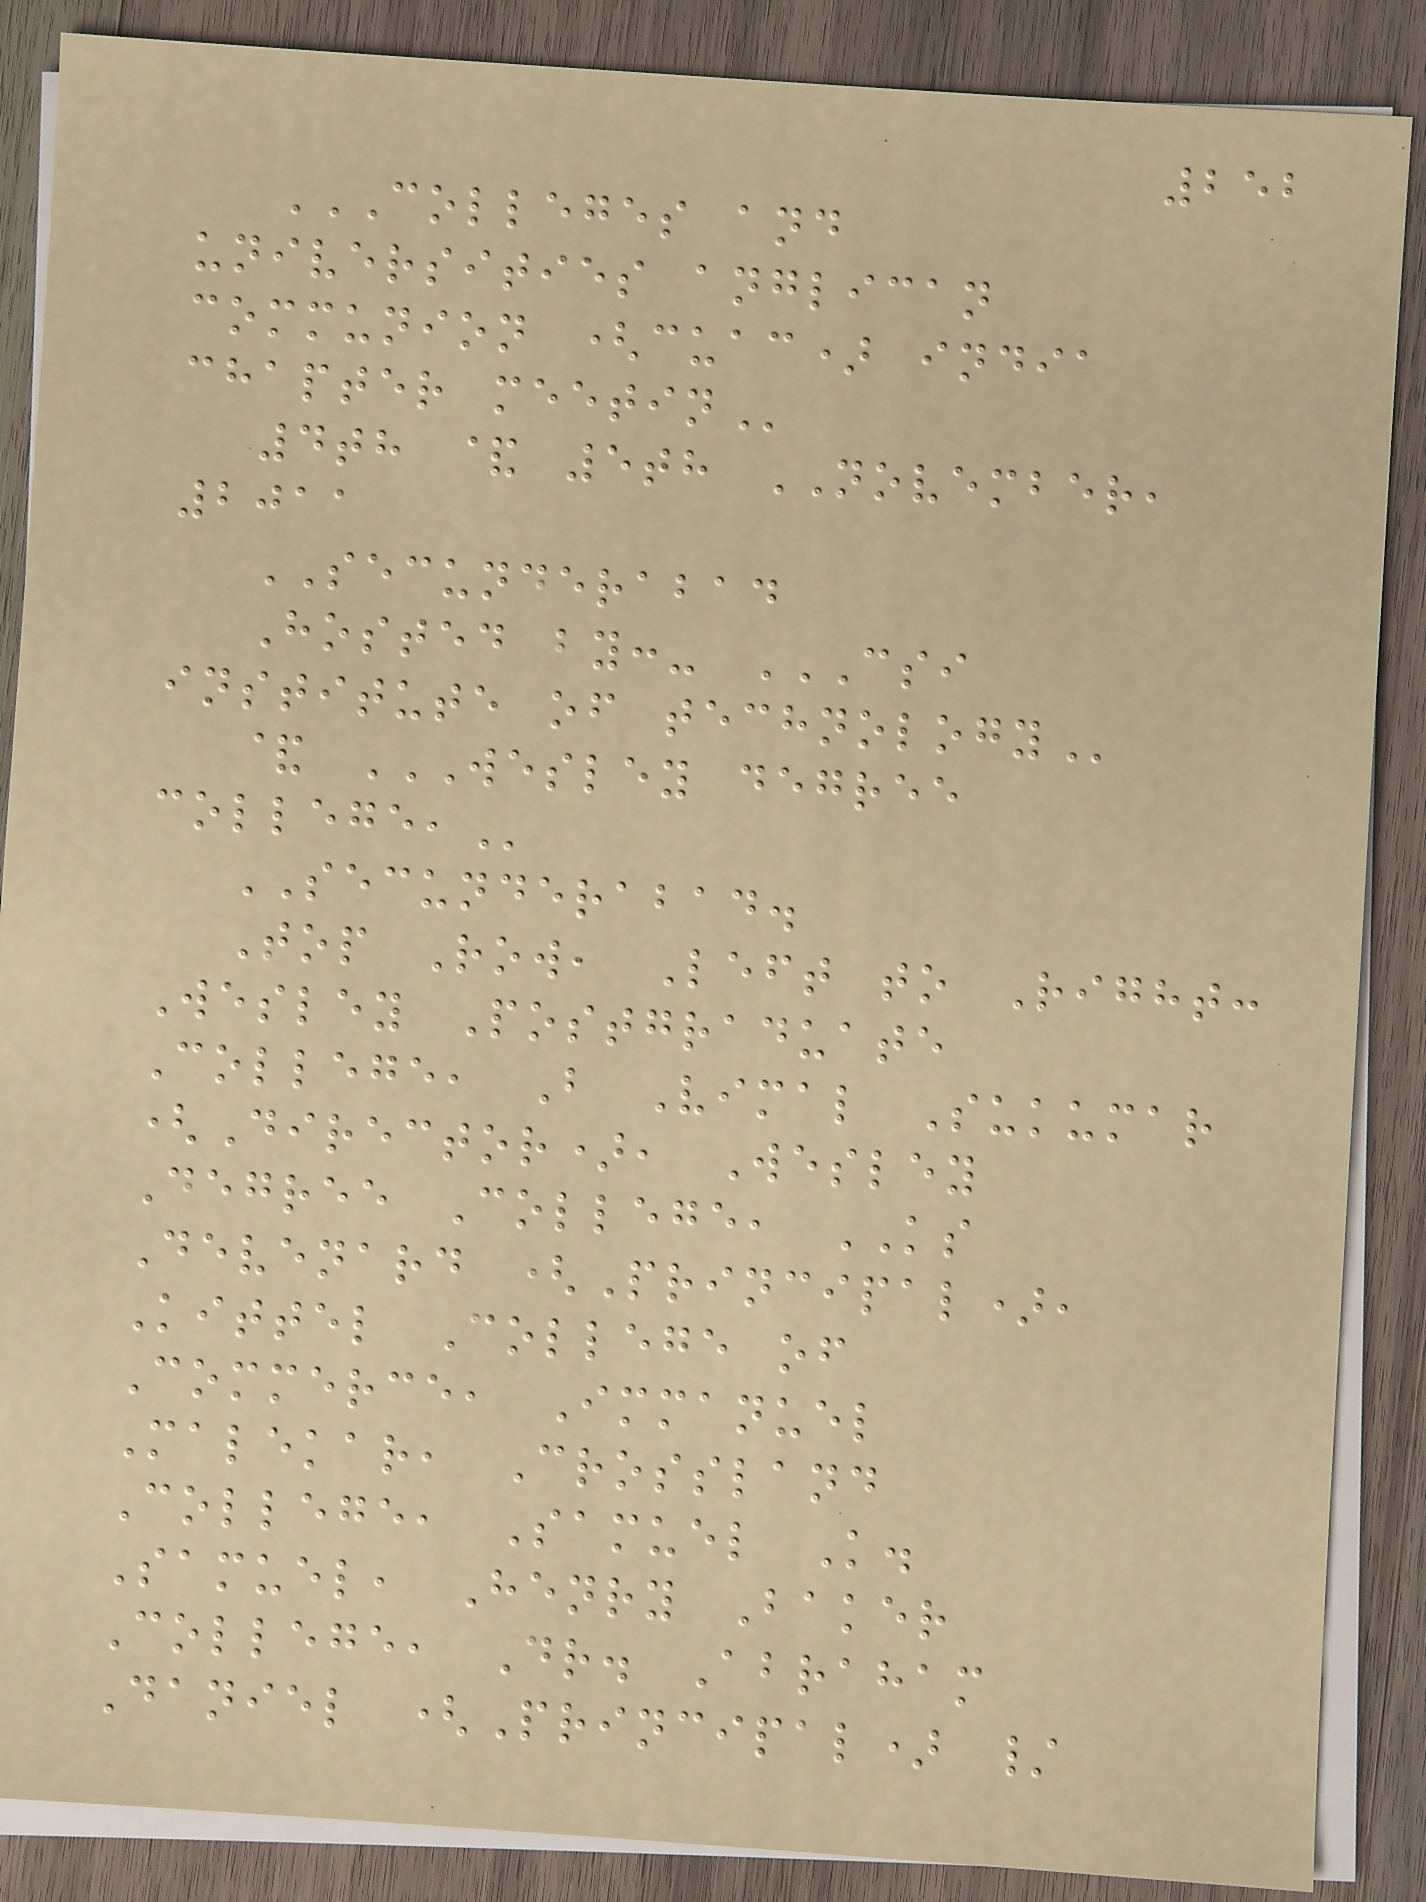252
COLLEGES AND
UNIVERSITIES ANGLICAN
COMMUNION (CUAC) INDIA
CHAPTER MEETIN
4th & 5th NOVEMBER,
2011
SECUNDERABAD
Hosted by:- CSI
INSTITUTE OF TECHNOLOGY
& WESLEY DEGREE
COLLEGE,
SECUNDERABAD.
Top Row, Left to Right:
Wesley Postgraduate
College, B Vimal Sukumar
(Director), Wesley
Degree College, KS
Devenard (Principal),
Kittel College of
Commerce, Immanuel
Malekar, Crossland
College, Samuel K.
Samuel, Henry Baker
College, Dr. Abraham
Daniel (Principal) /
